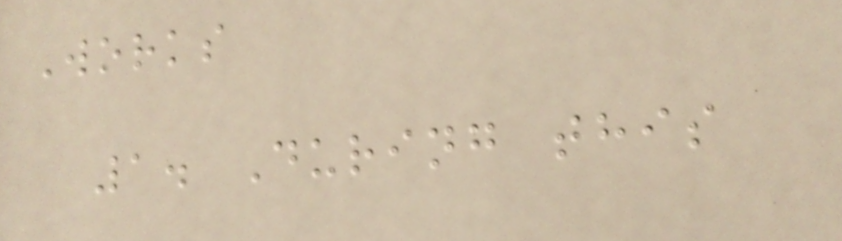Works
1. During this
